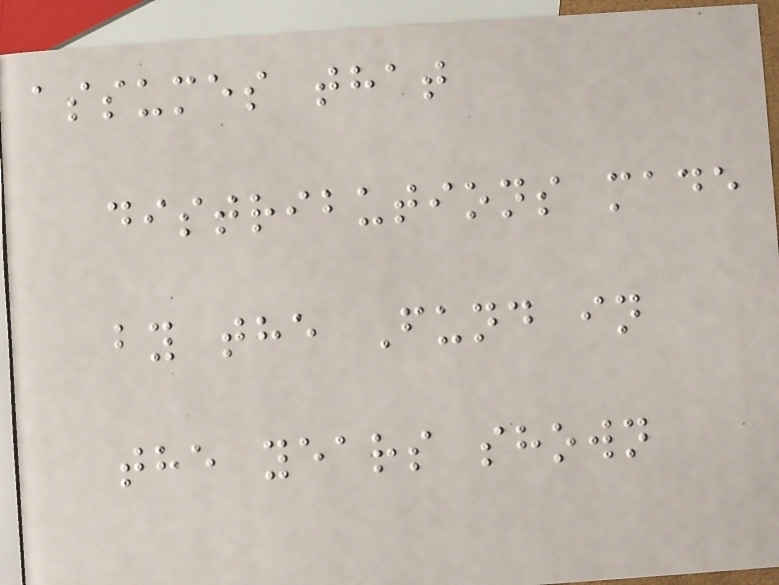assumes that
distributions made
by the Fund in
the years shown
